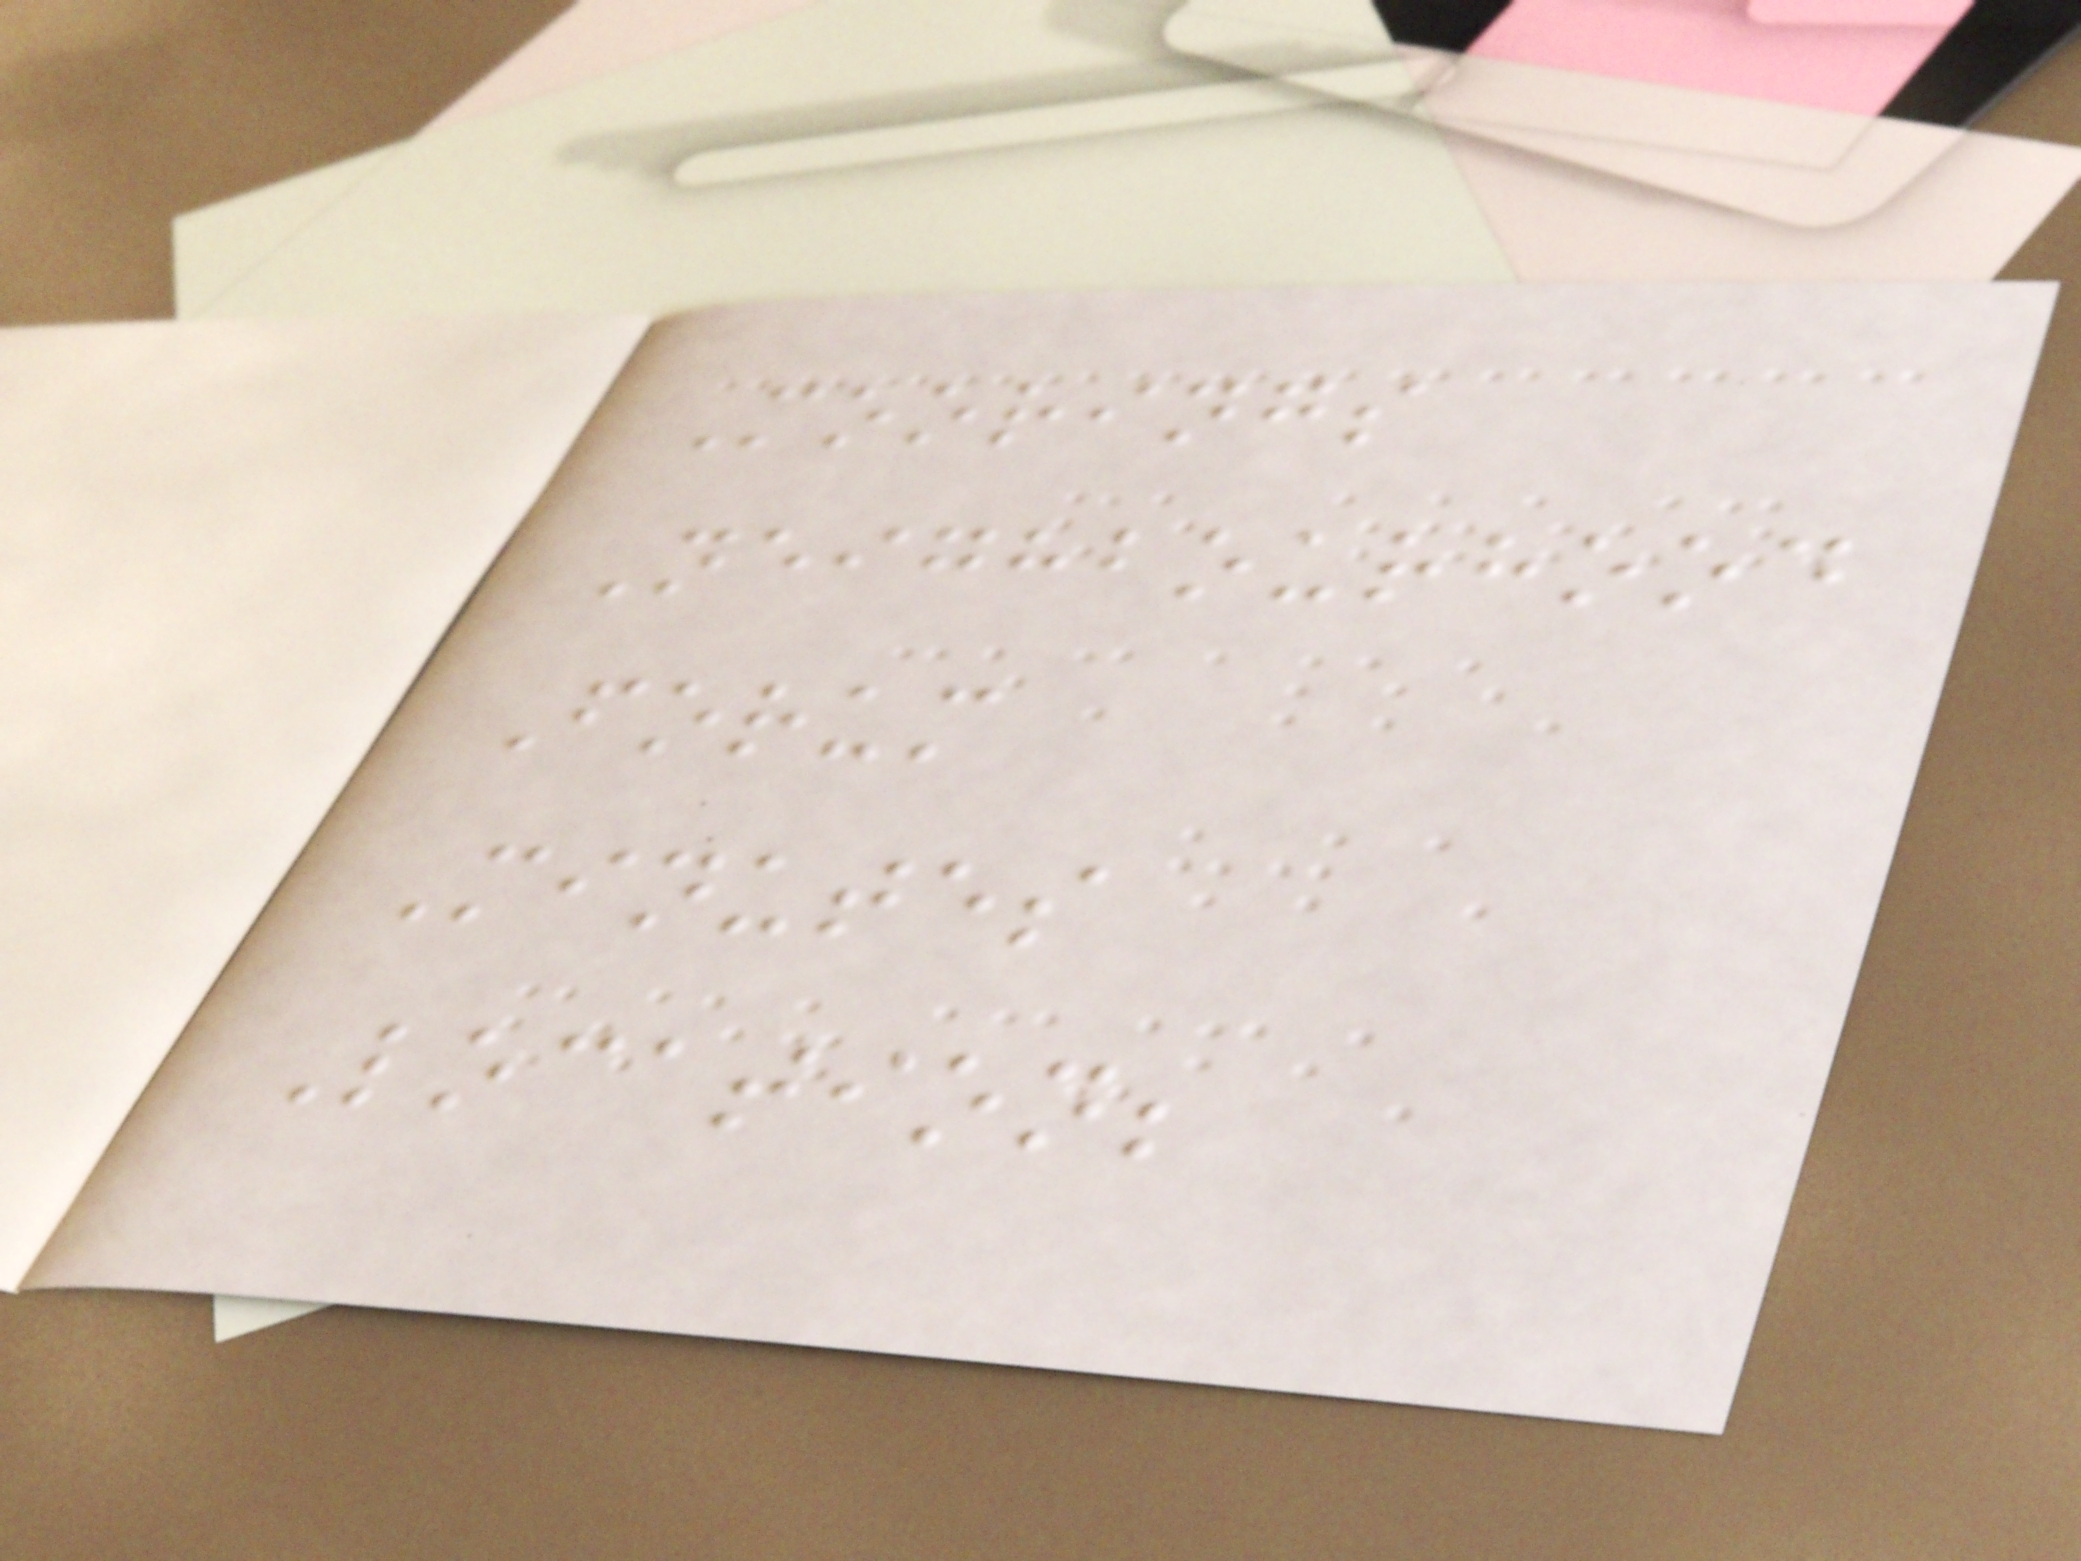Moorings
Neighbourhood
Forum
Minutes
Location;
